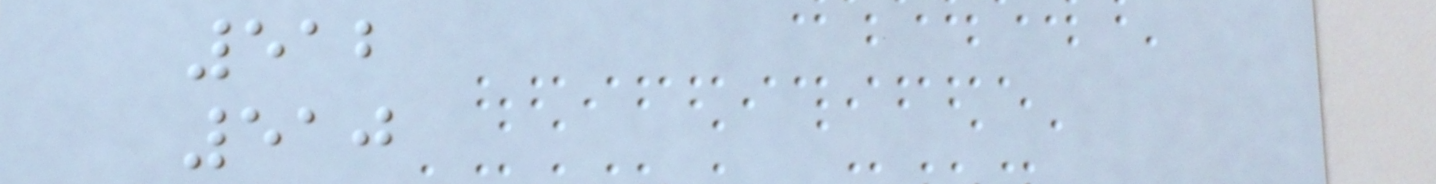512
510
